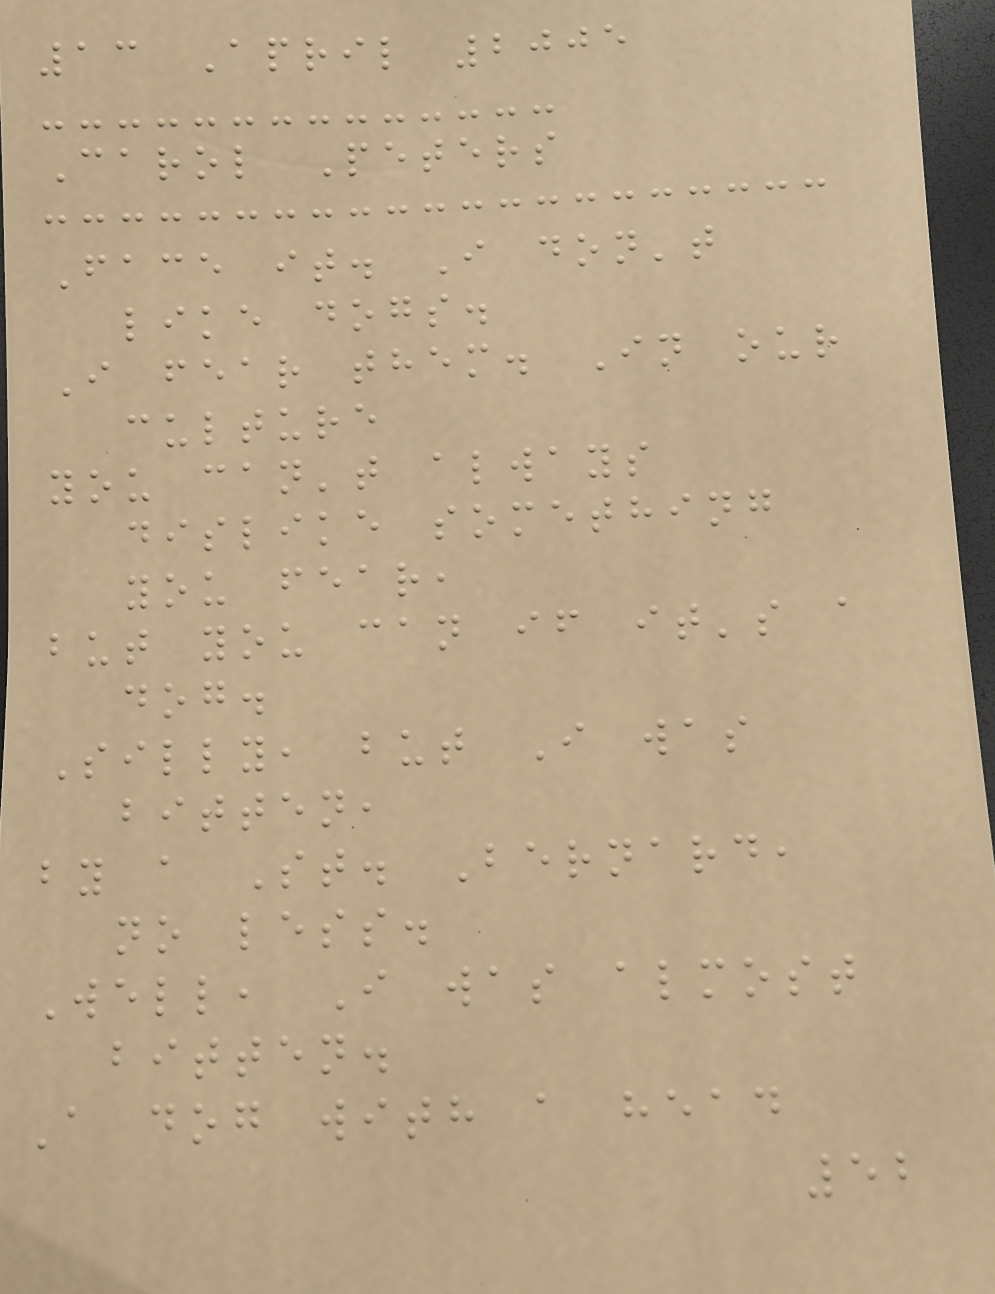13 April 2005
Carol Peters
Face it. I don't
like dogs.
I fear them. In our
culture
you can't always
dislike something
you fear,
but you can if it's a
dog.
Silly, but I was
bitten,
by a St. Bernard,
no less.
Well, I was almost
bitten.
A dog with a head
52
